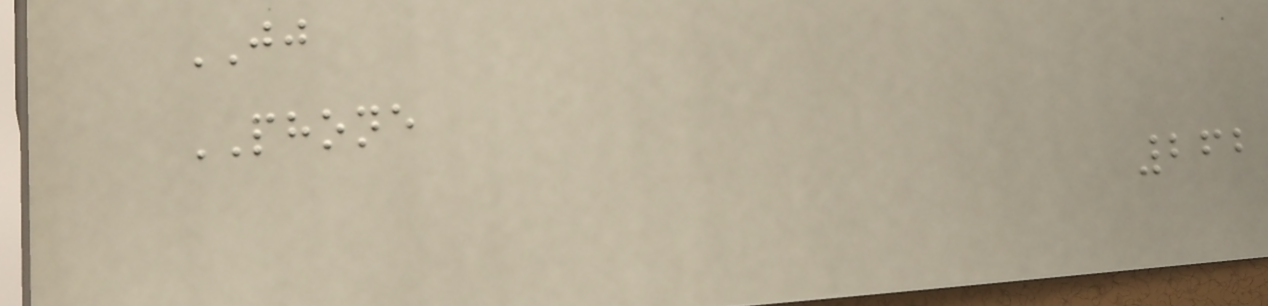JJ
PHONE
262
